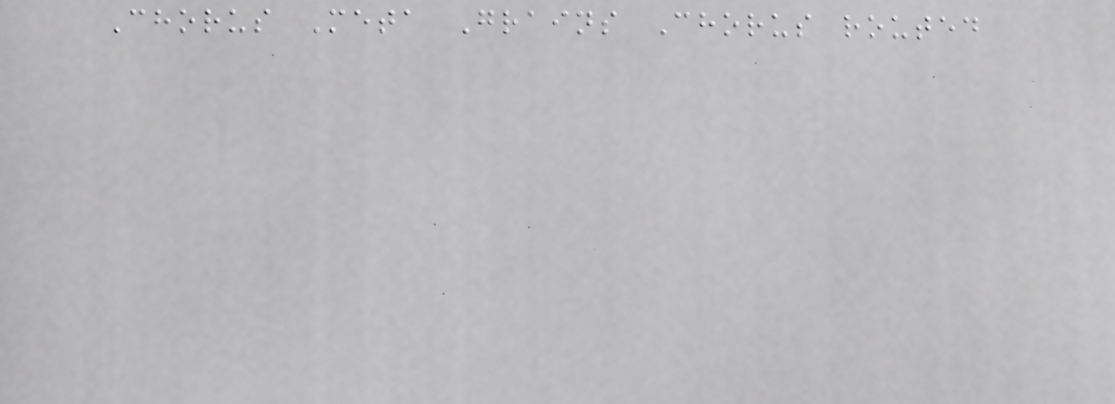Chorus Meta Grains Chorus routed
